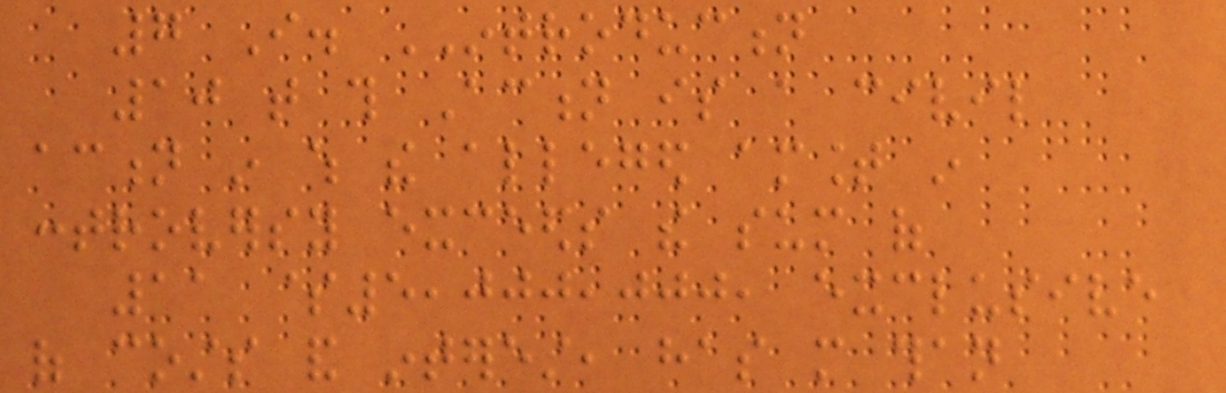7 I. INTRODUCTION
10 that this Action is a civil
action in which the alleged amount in
controversy exceeds the sum of
11 $5,000,000, exclusive
of costs and interest, has more than
